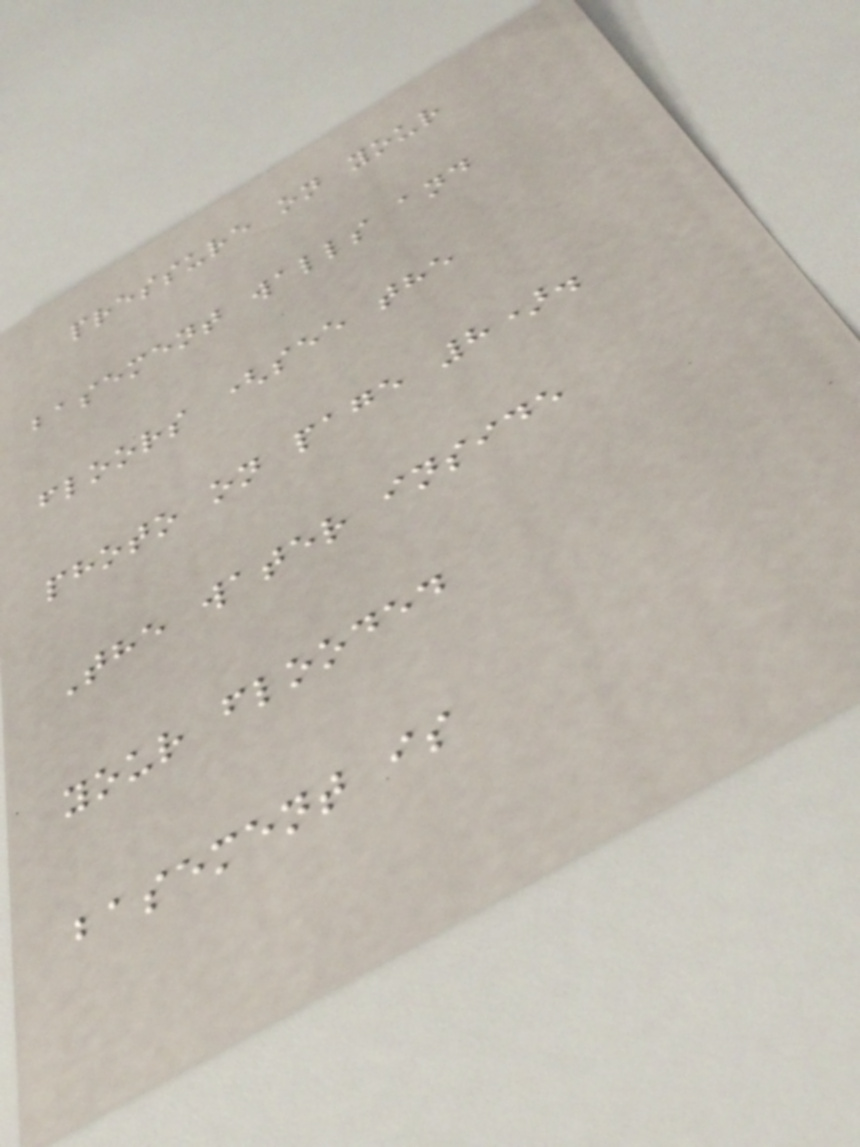pressure on your
basement walls and
floors (see the
photo on page 8).
The water inside
your flooded
basement is
